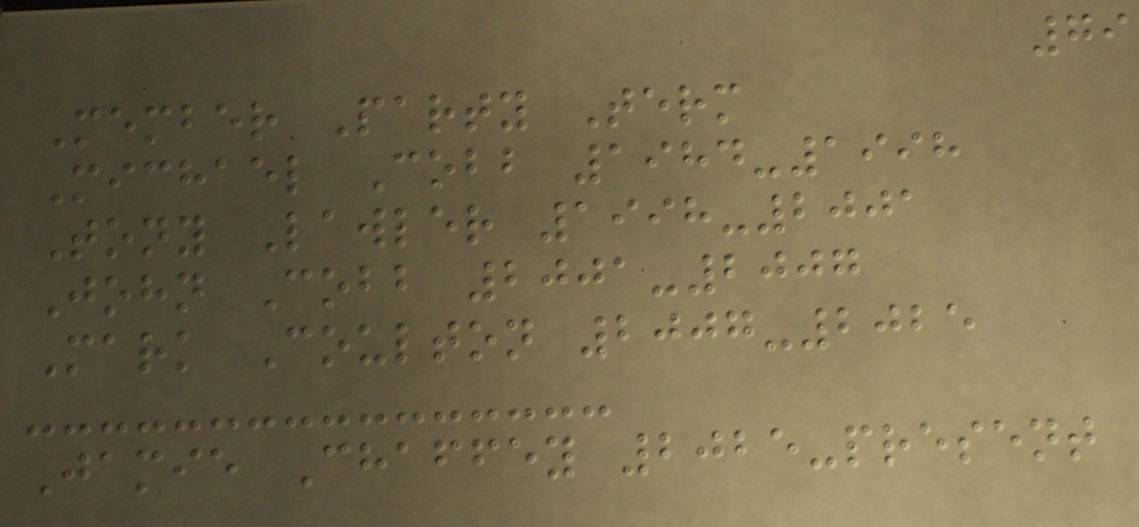79
Member Party Term
Michael Cobb 1984-1998
Tony Lawler 1998-2001
John Cobb 2001-2007
Mark Coulton 2007-2025
Jamie Chaffey 2025-present
